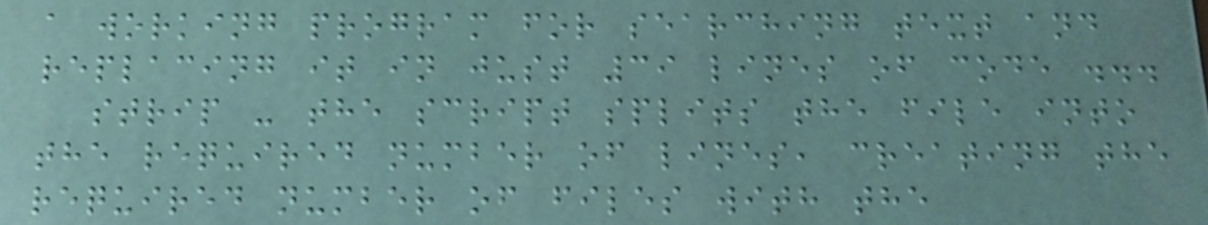a working program for searching text and
replacing it in just 39 lines of code ...
strip - the script splits the file into
the required number of lines, creating the
required number of files with the
